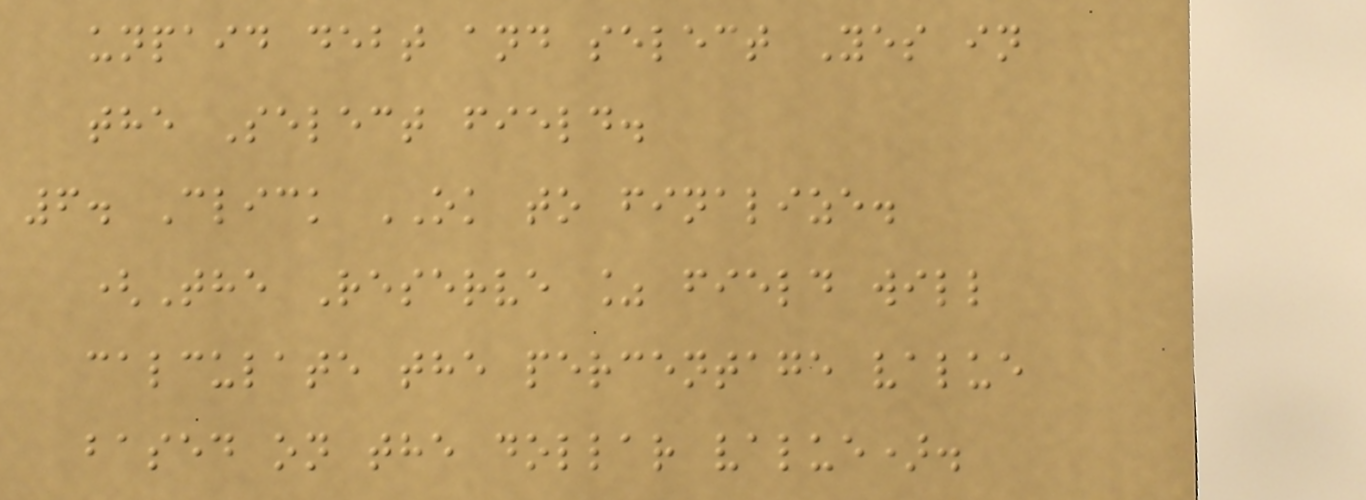unpaid debt and select Yes in
the Select field.
6. Click OK to finalize.
(The Reserve % field will
calculate the percentage value
based on the dollar value).
